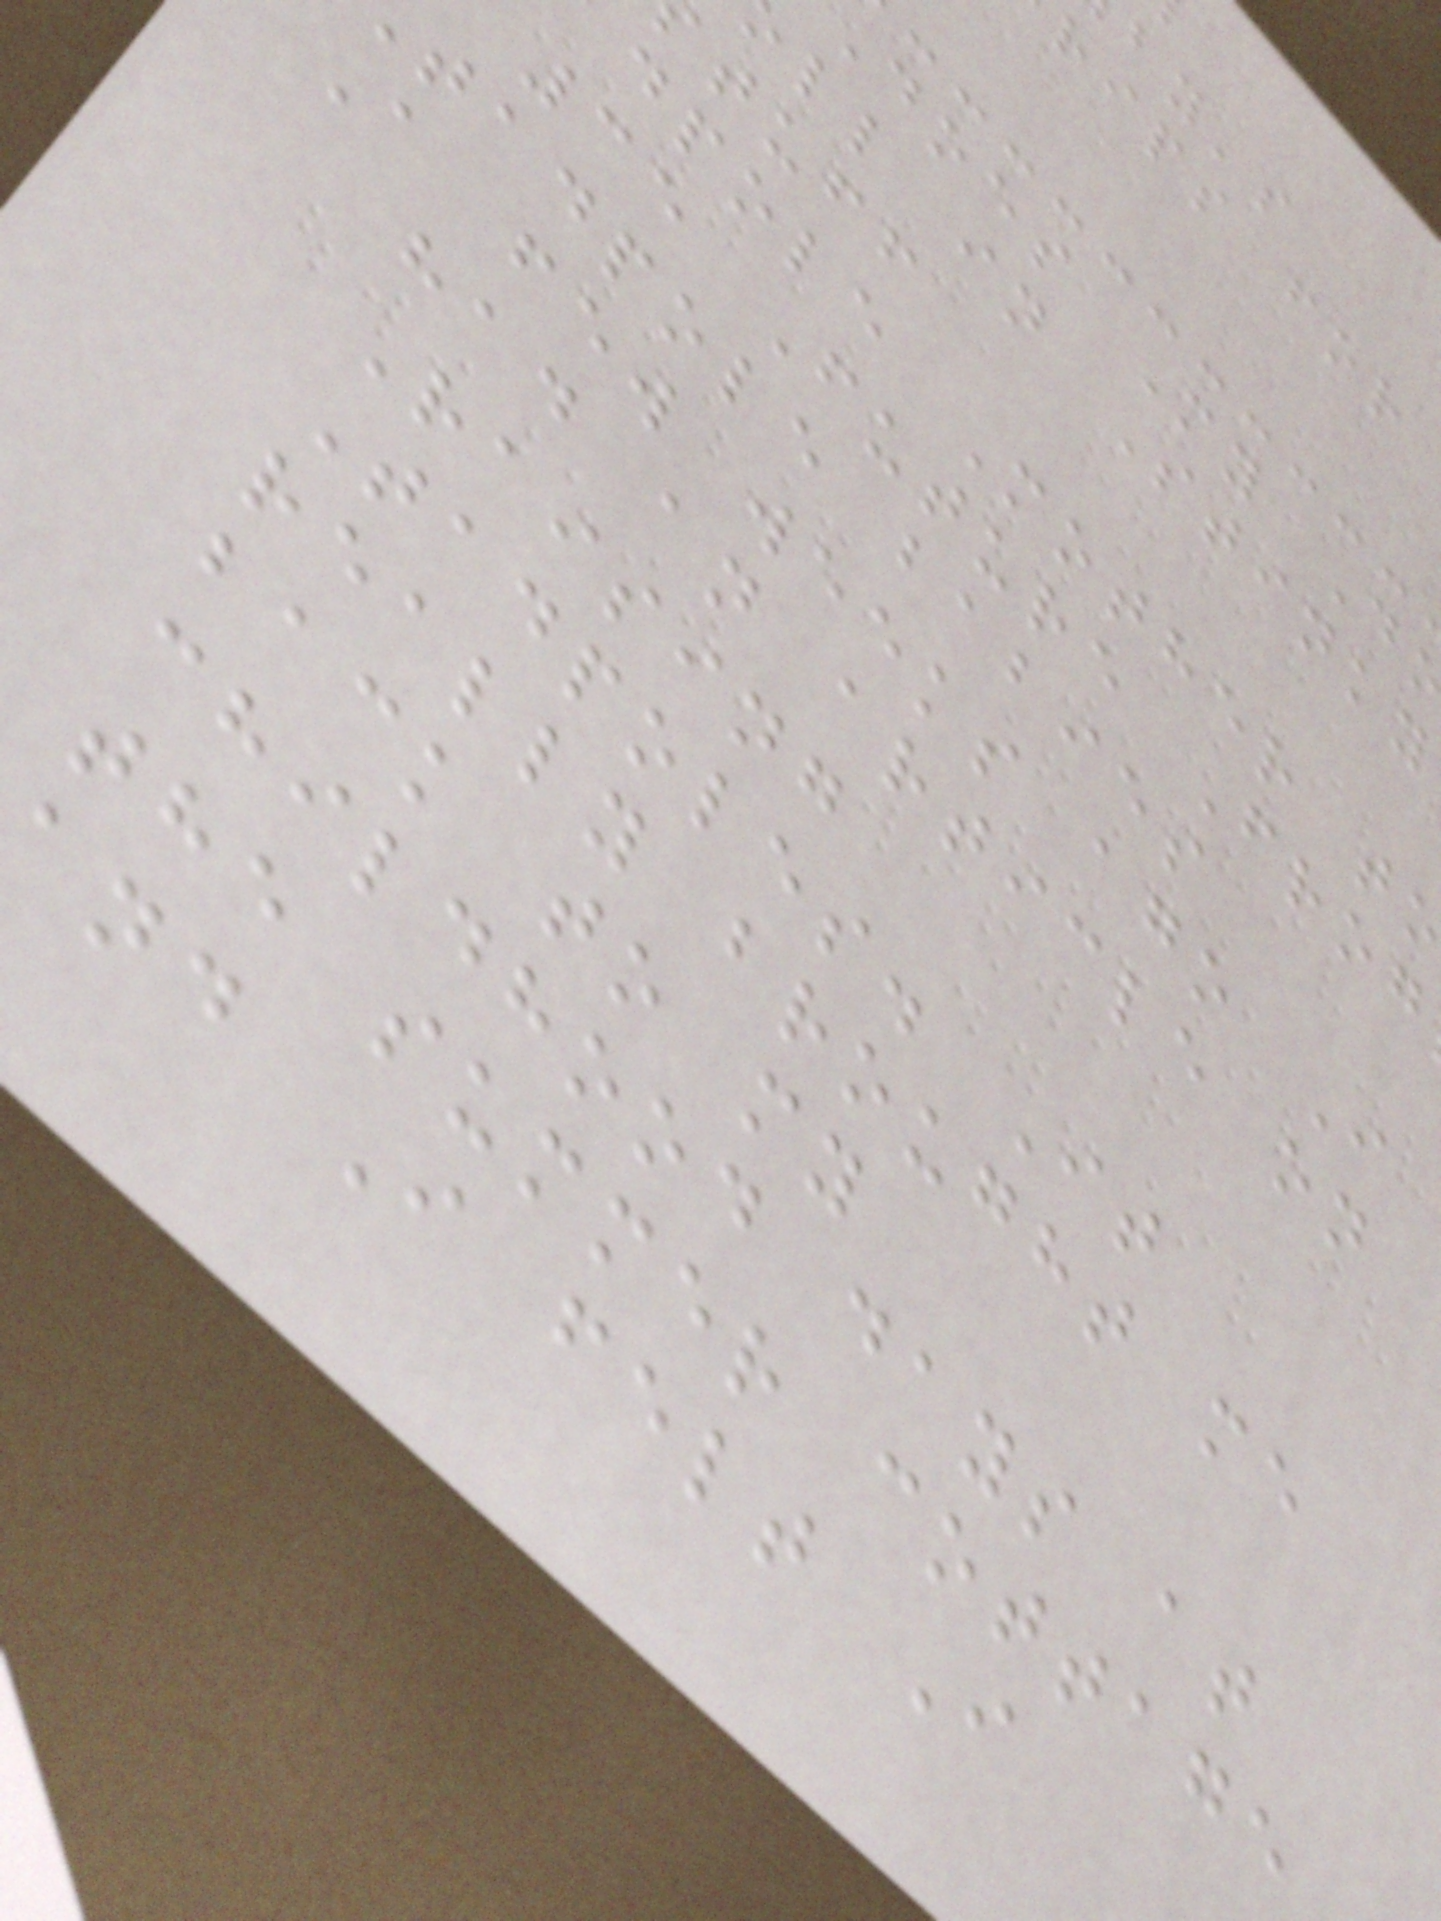by's
rips for
does My D
ll in Stinky
tuff
dpole Mother t
35 Future Frog
tadpole babies
A few weeks ago I
had an article on
Raising
Tadpoles. It
really brought me
back to my
childhood days at
the summer cottage
and I felt I
